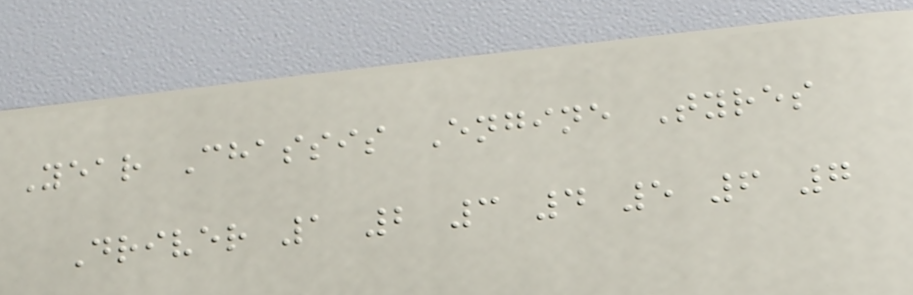Year Chassis Engine Tyres
Driver 1 2 3 4 5 6 7
